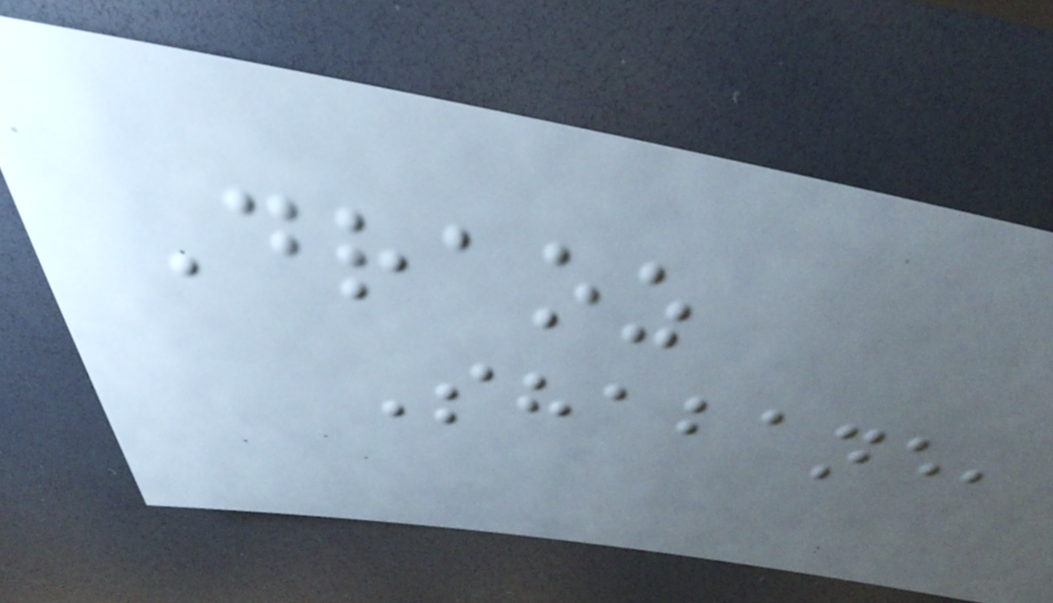Draoz
Shabane,
